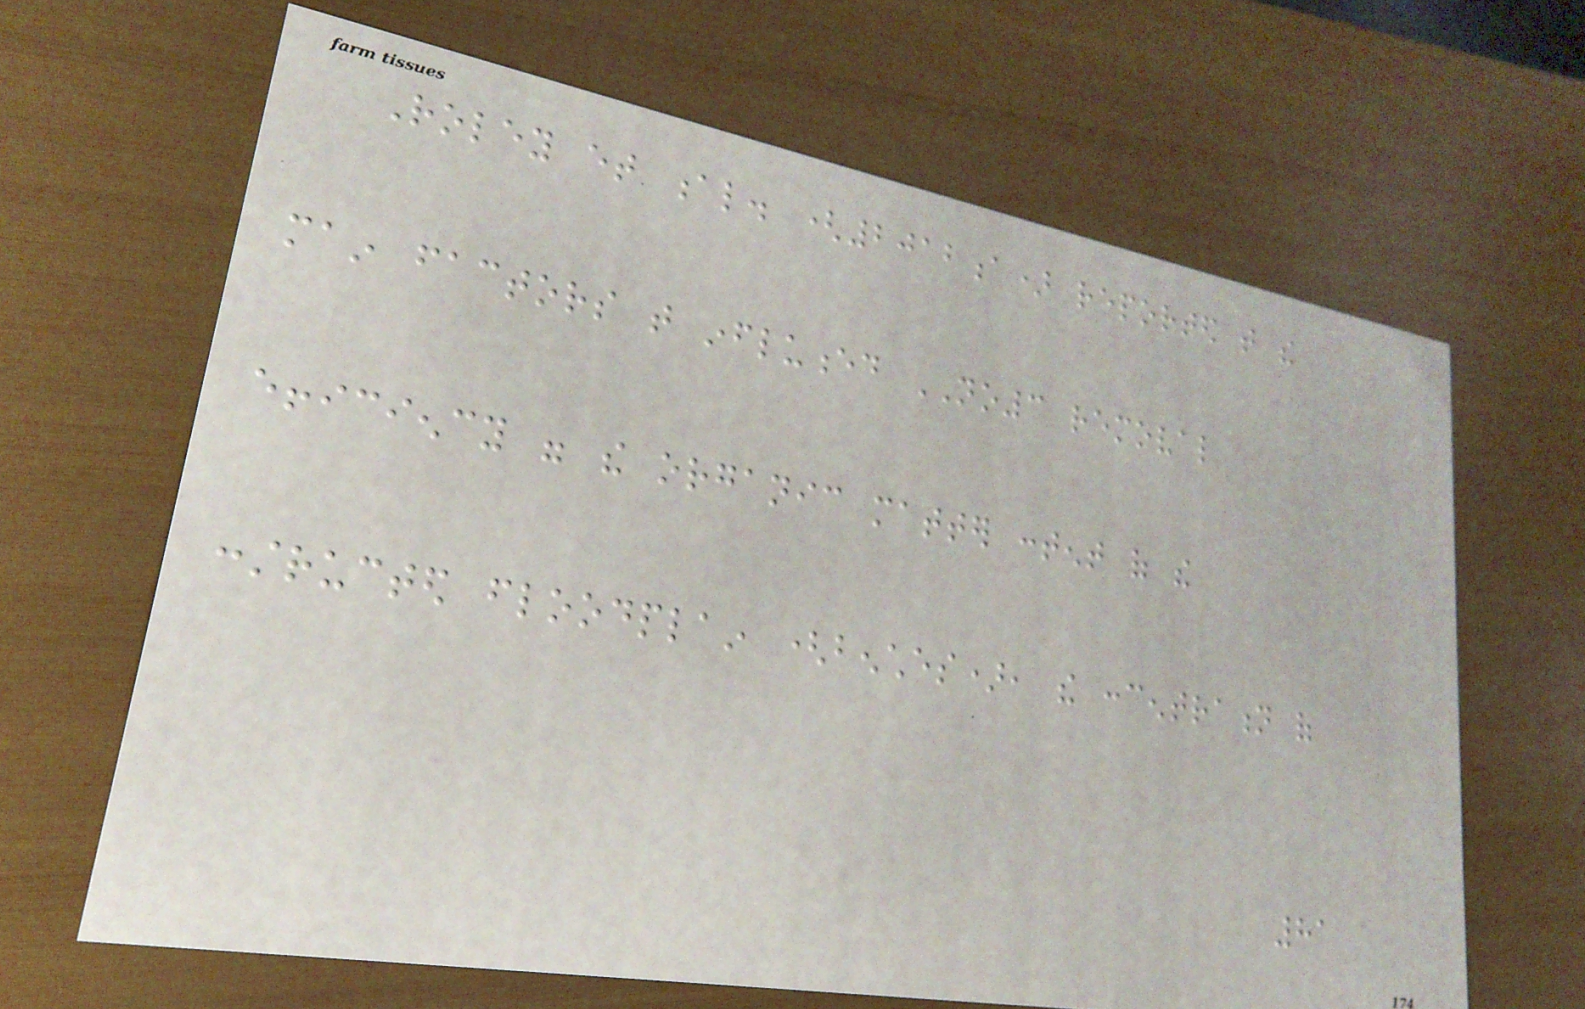Roley et al. (2012a) reported that the
main factors that influenced NO3 removal
efficiency were the organic matter content of the
constructed floodplain (benches), the concentration of
81
